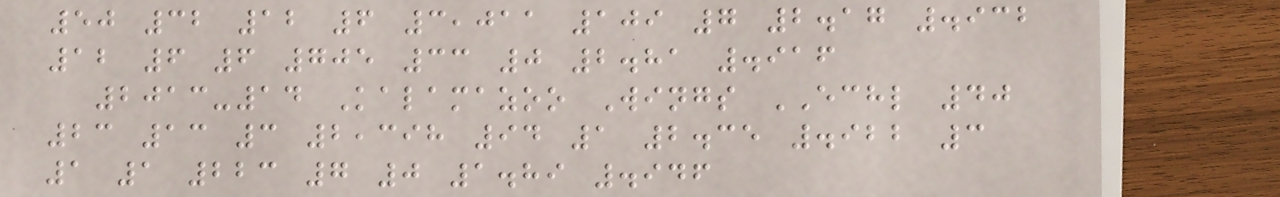50 32 12 6 3,011 109 7 2.17 .932
12 6 6 705 33 0 2.81 .916
2013-14 Kalamazoo Wings ECHL 40
23 13 3 2,398 94 1 2.35 .922 3
1 1 223 7 0 1.89 .946
